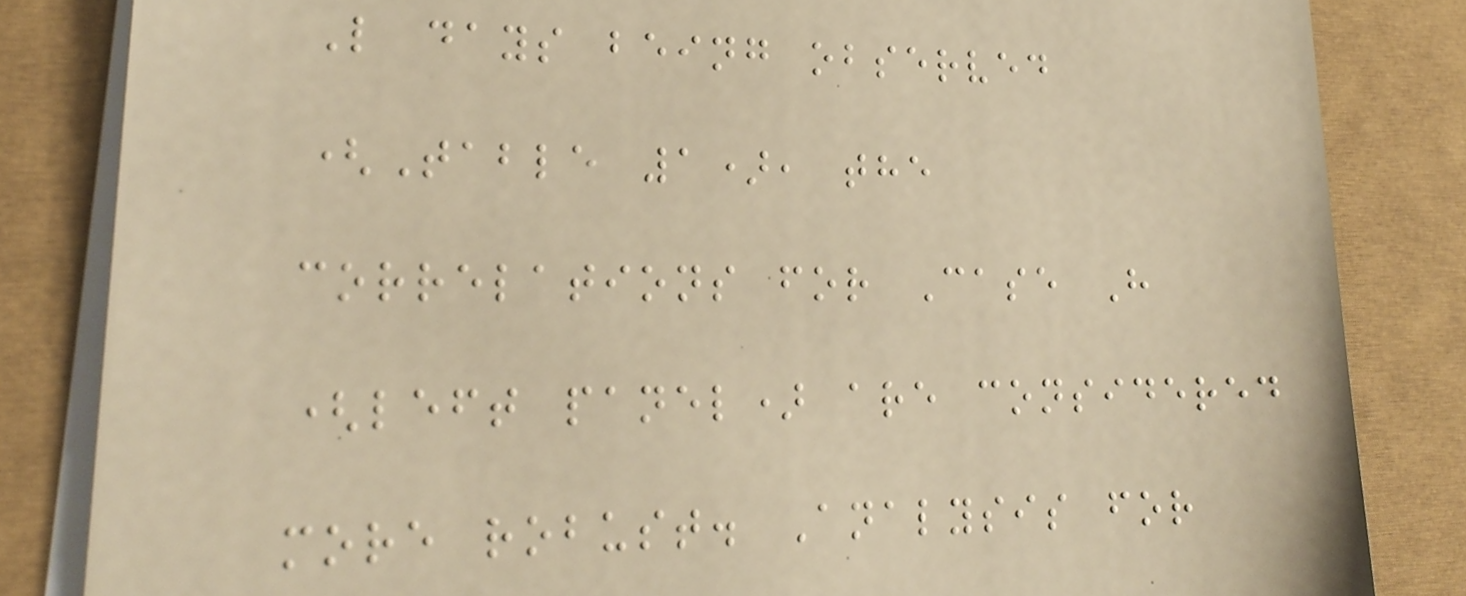L days being observed
(Table 1), the
correlations for Case H
(left panel) are considered
more robust. Analysis for
